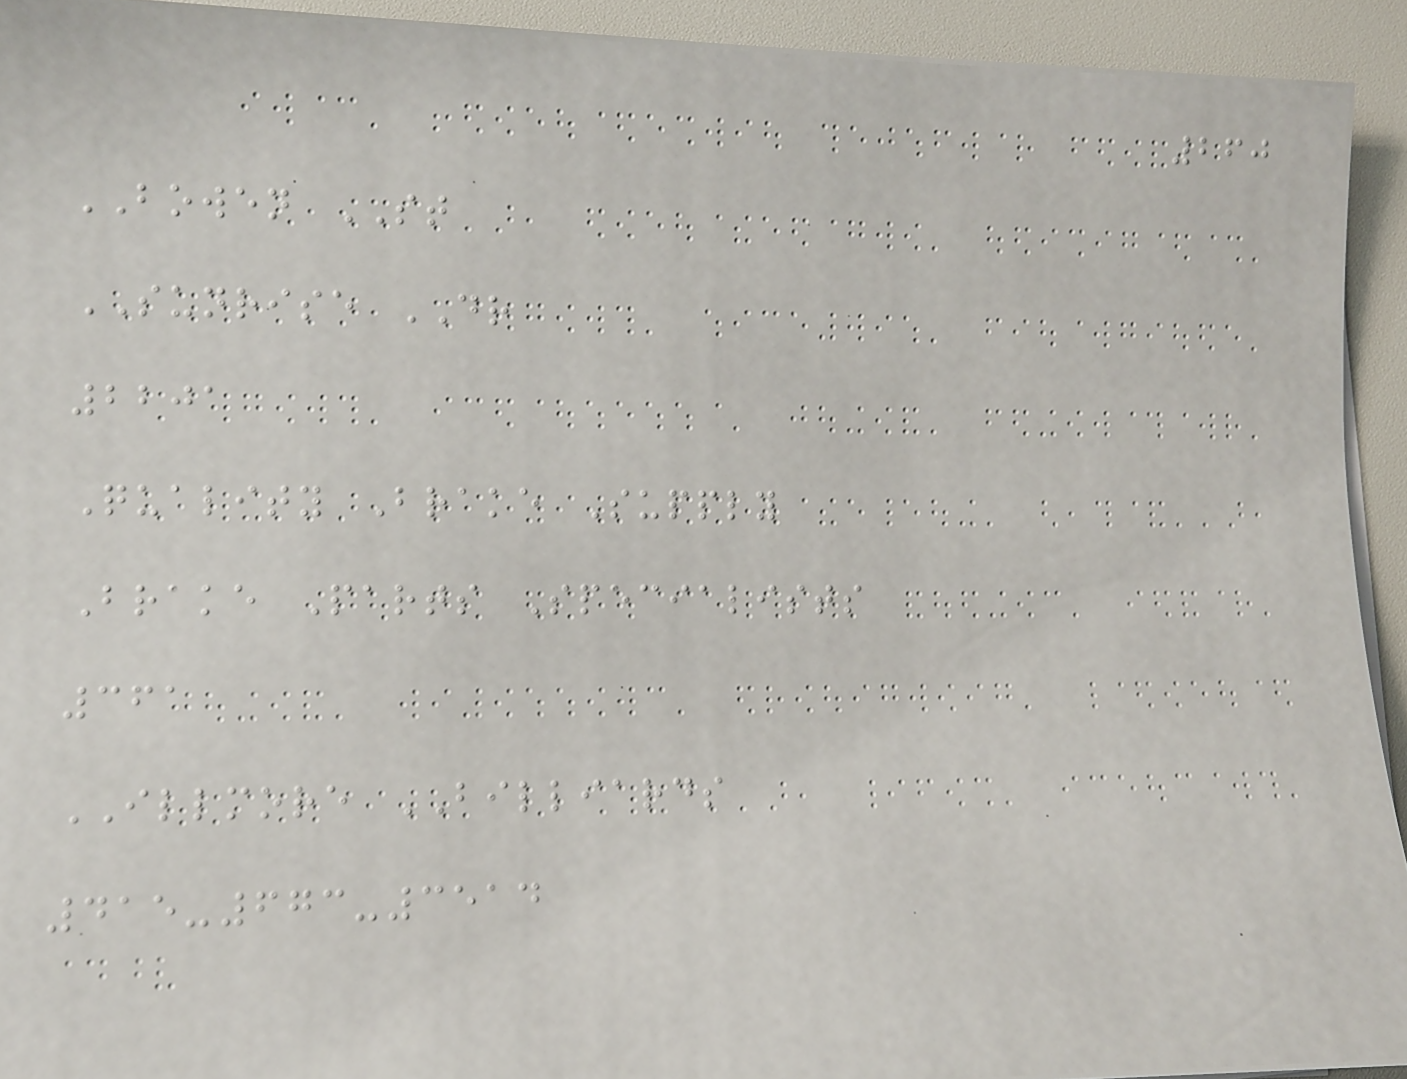260
BOWEN ST
SUNRISE DR
2201
Quality Brake Supply
Brake Parts Specialists
361
ILLMORE BILLIARDS
415-673-3514
